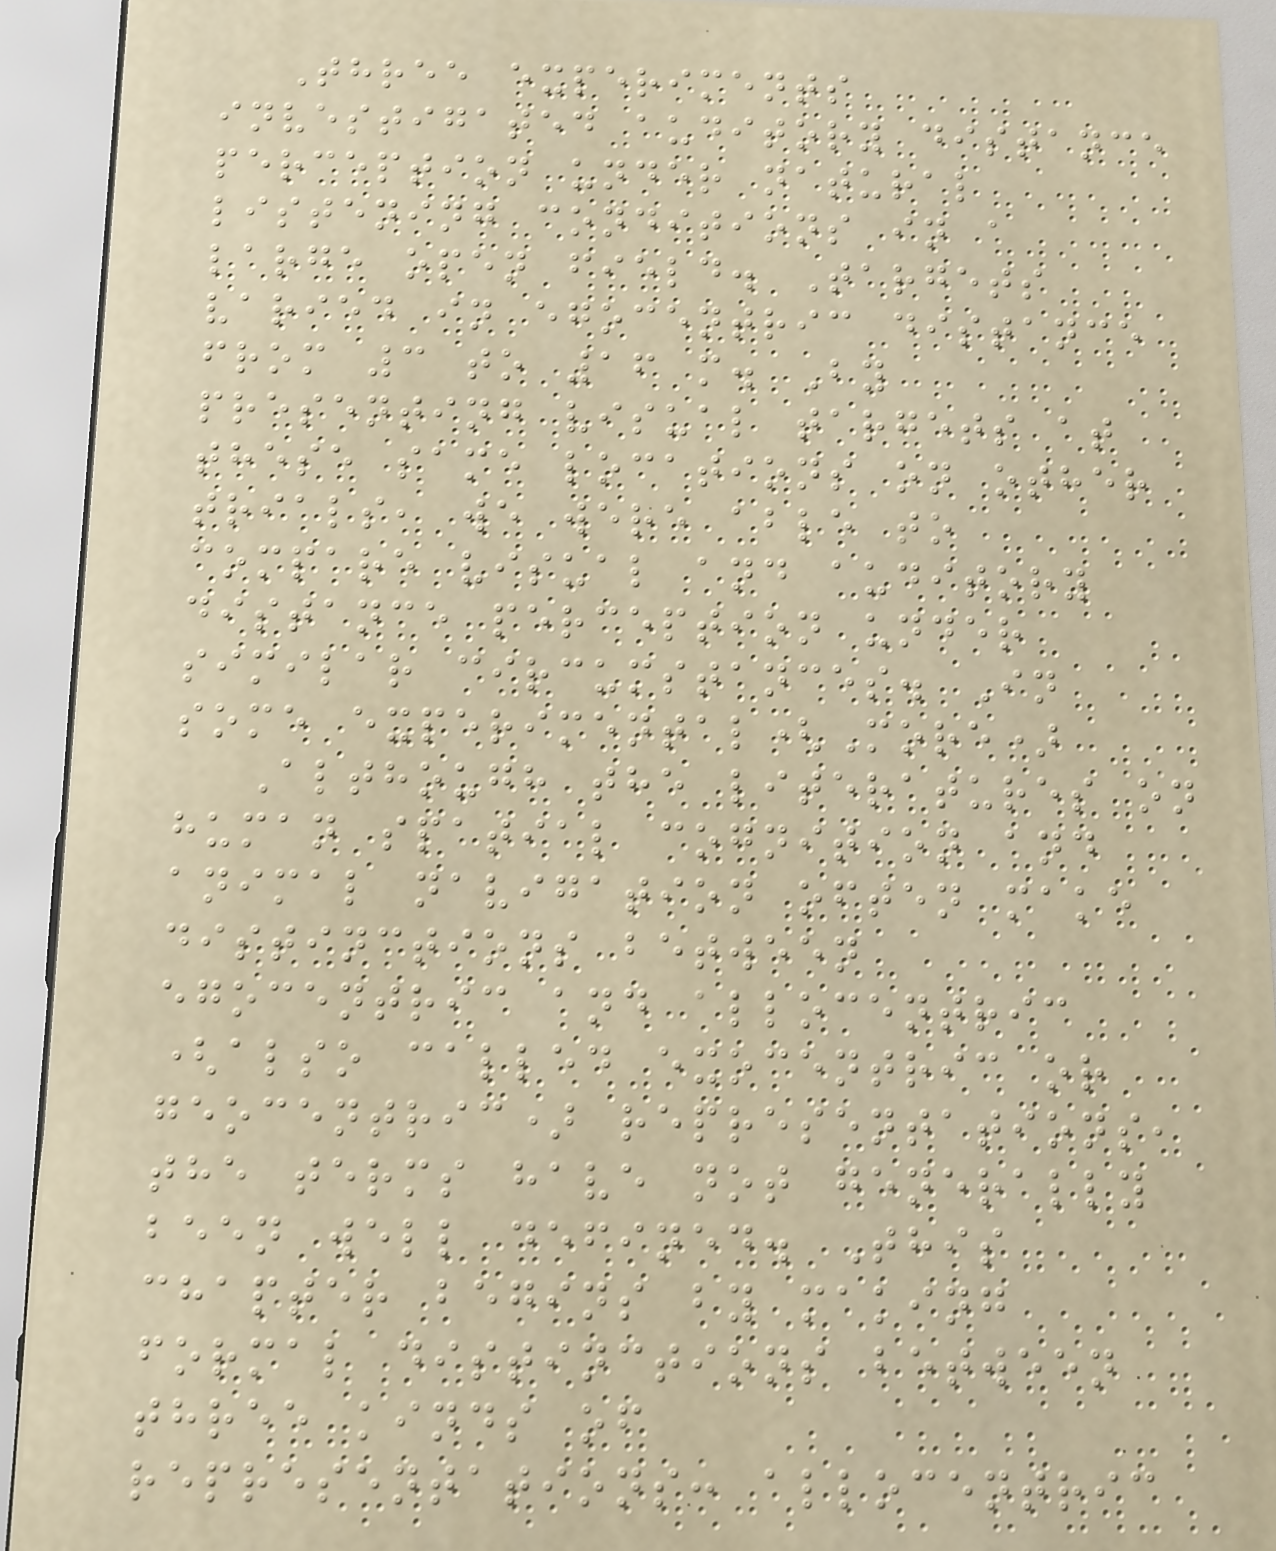Three experiments
investigated auditory distance
perception under natural
listening conditions in a
large open field. Targets
varied in egocentric distance
from 3 to 16 m. By
presenting visual targets at
these same locations on other
trials, we were able to
compare visual and auditory
distance perception under
similar circumstances. In
some experimental(More)
Although the literatures on
human spatial cognition and
animal navigation often make
distinctions between
egocentric and allocentric
(also called exocentric or
geocentric) representations,
the terms have not generally
been well defined. This
chapter begins by making
formal distinctions between
three kinds of
representations: allocentric
